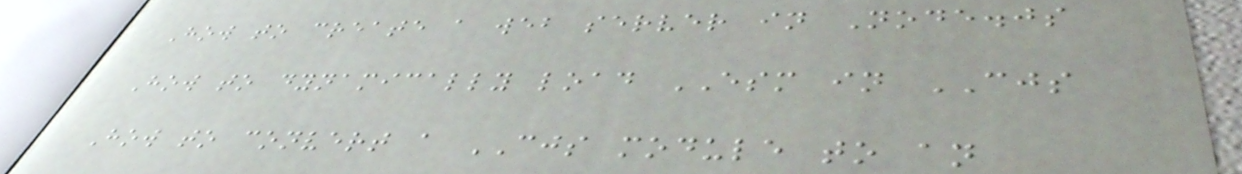How to create a web server in Node.js
How to dynamically load ESM in CJS
How to convert a CJS module to an
